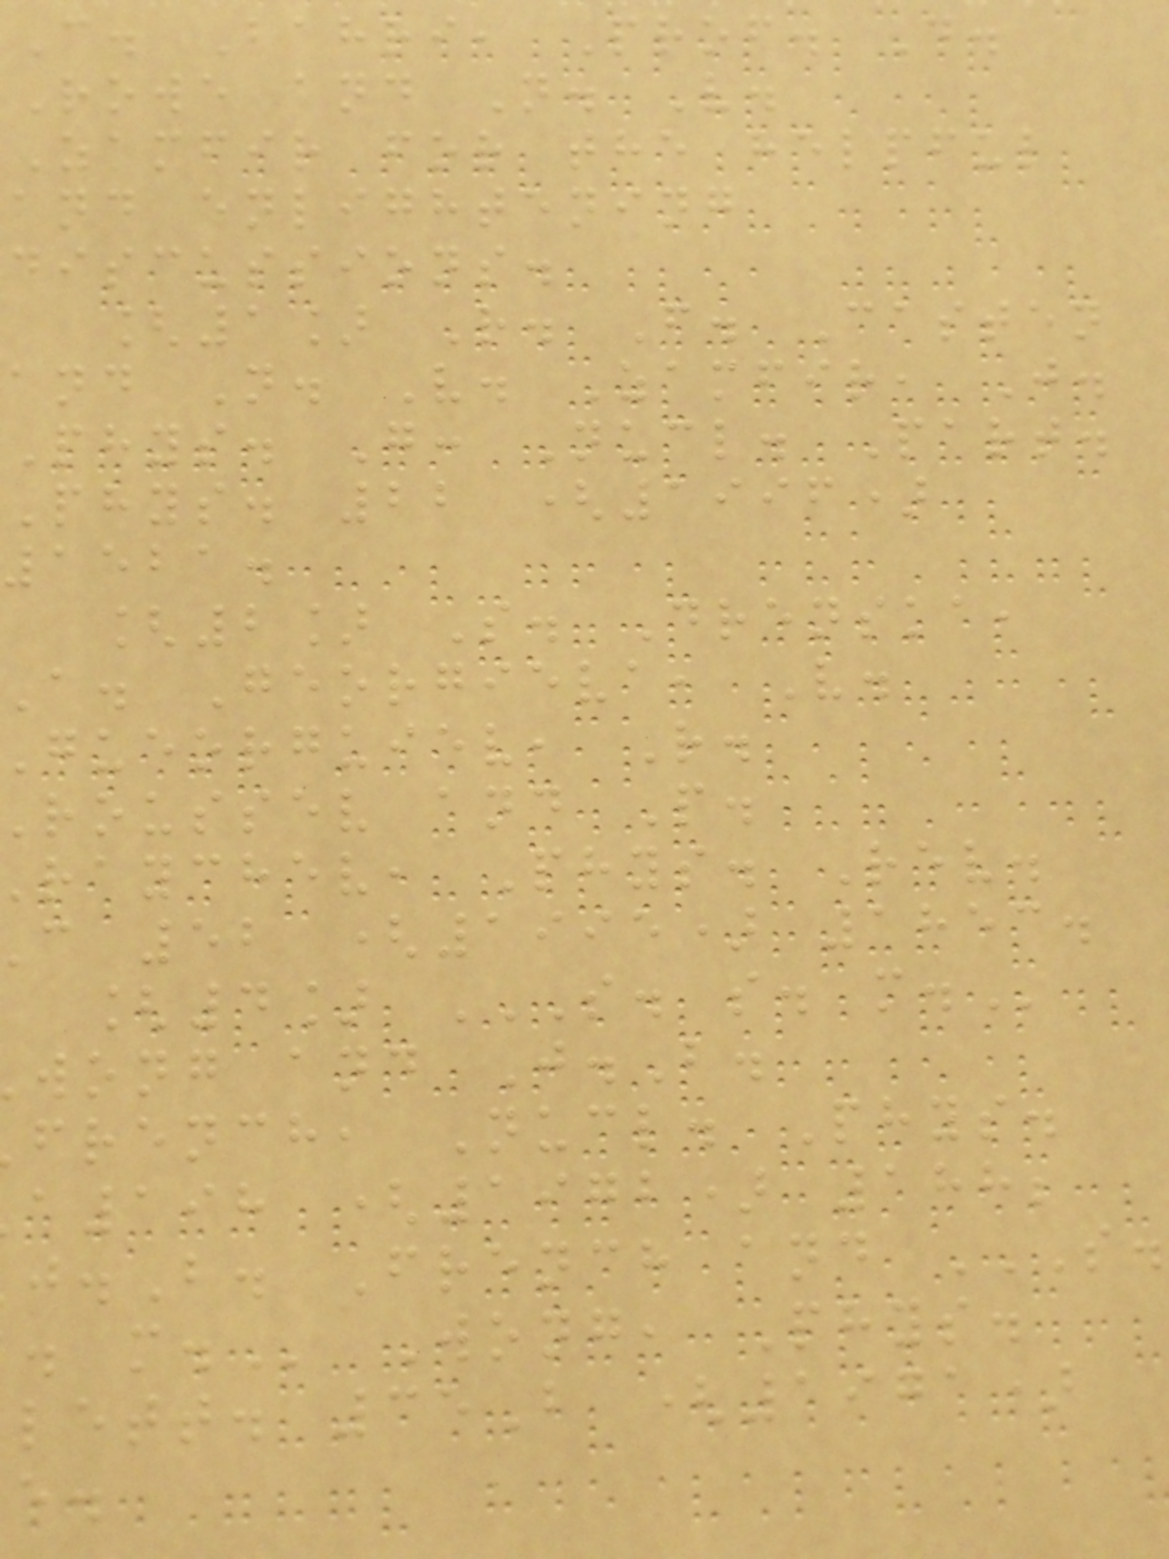C. Bahri, Prof. D.
Rowe and N. V.
Zamfir for the helpful
and enlightening
discussions.
[1] R. F. Casten
and N. V. Zamfir, J.
Phys. G: Nucl. Part.
Phys. 22 (1996)
1521.
[2] S. Drenska,
a. Georgieva, V.
gueorguiev, R.
roussev and P.
raychev, Phys. Rev.
c 52 (1995) 1853.
[4] S. S. M.
wong and J.B.
french, Nucl. Phys.
a198 (1972) 188;
lett. 35B (1971)
